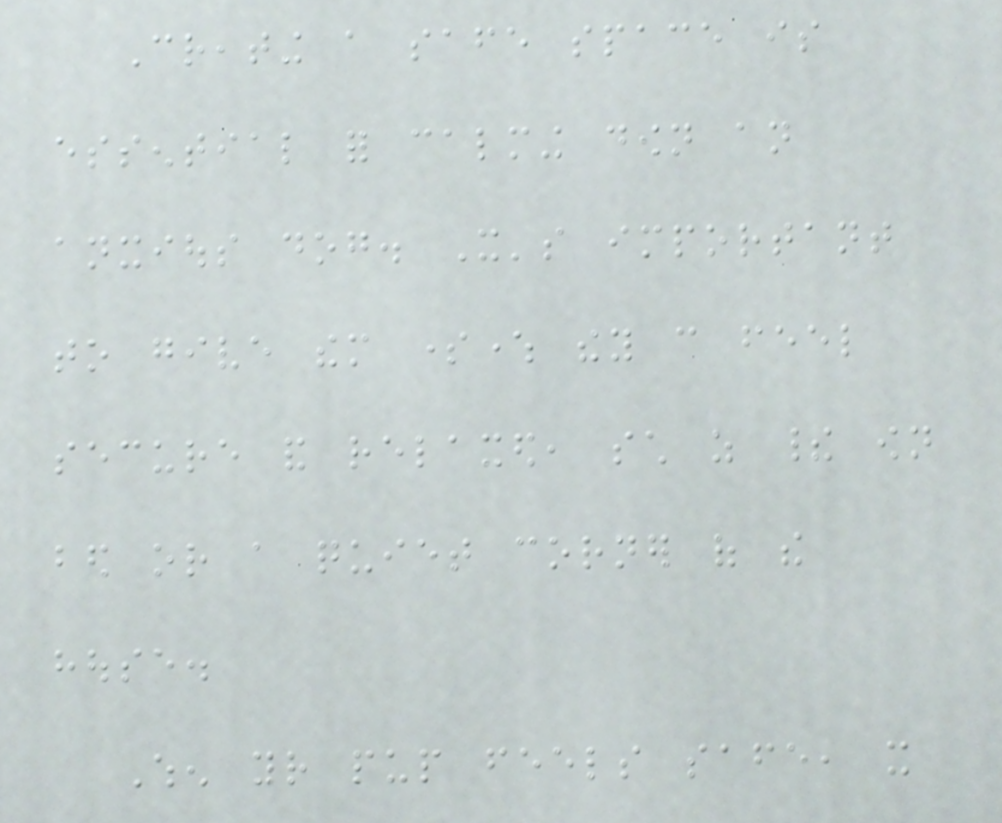Creating a safe space is
essential for calming down an
anxious dog. It's important
to give them somewhere they can feel
secure and relaxed, such as their own
bed or a quiet corner of the
house.
When your pup feels safe, it
